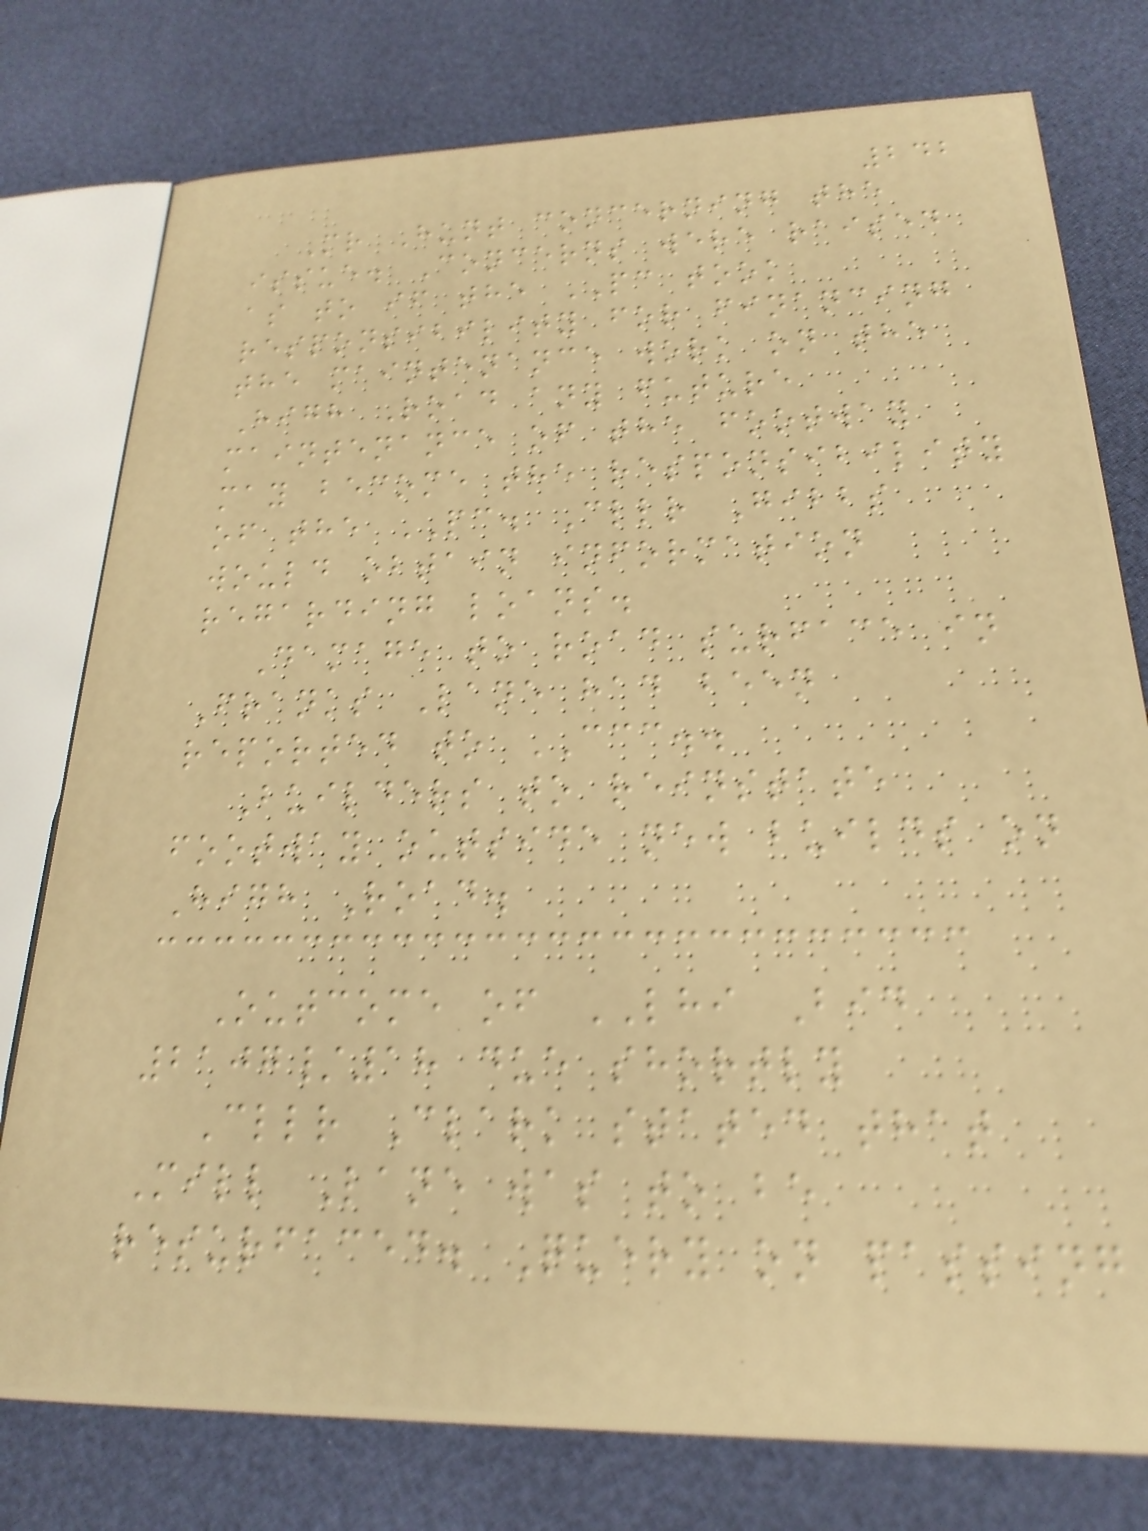242
Mr Hunt concerning the
issue. Concerns were raised
as to if the PC took
responsibility for financing
the maintenance work on the
High Road any future
maintenance of the footway
may become the responsibility
of the PC. Cllr Gibbs
would obtain information
regarding loans.
Damage to road surface in
Franks Lane had been
reported to CCC..
Builders to reinstate
footway outside new builds on
High Road.
Outcome of LHI Bid
2107/18 due shortly
Cllr Clark stated that
Mill Lane was to be
resurfaced. Query on passing
